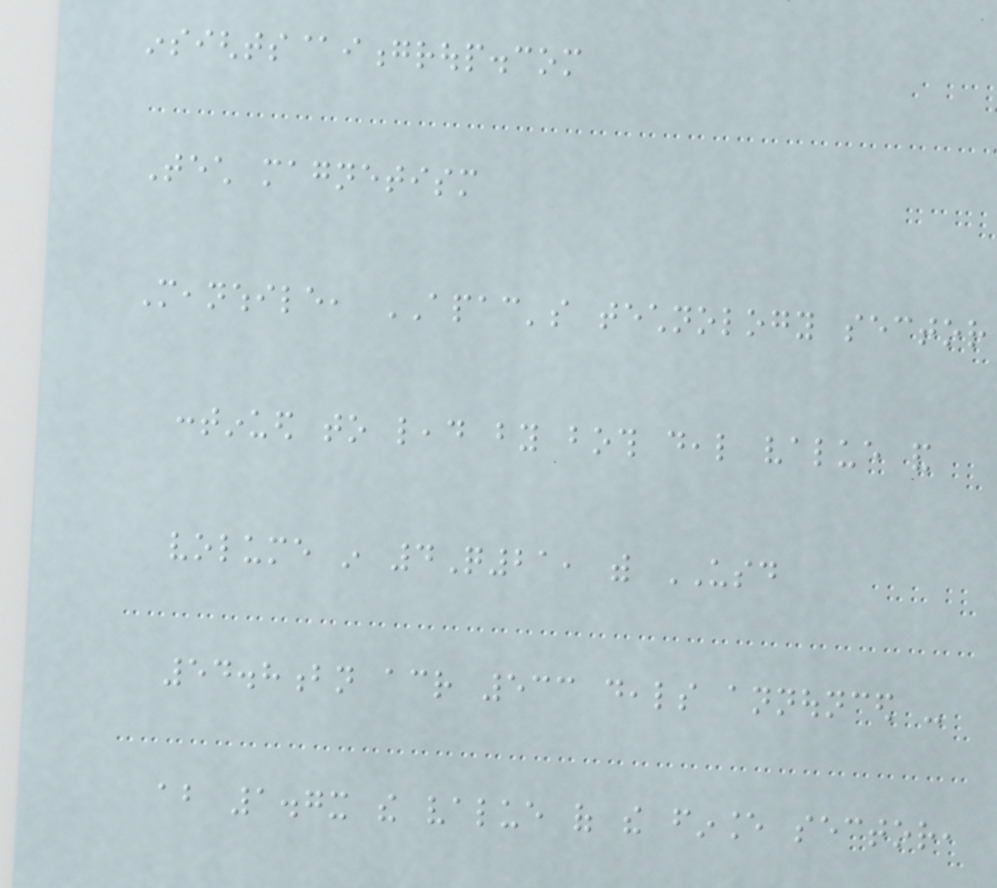insights@iongroup.com
Tech magnetism
Meanwhile, APAC's technology sector
continued to lead by both deal value and
volume in 4Q21, with USD
54.8bn across 533 deals announced -
about 1.7x the value of the finance sector,
